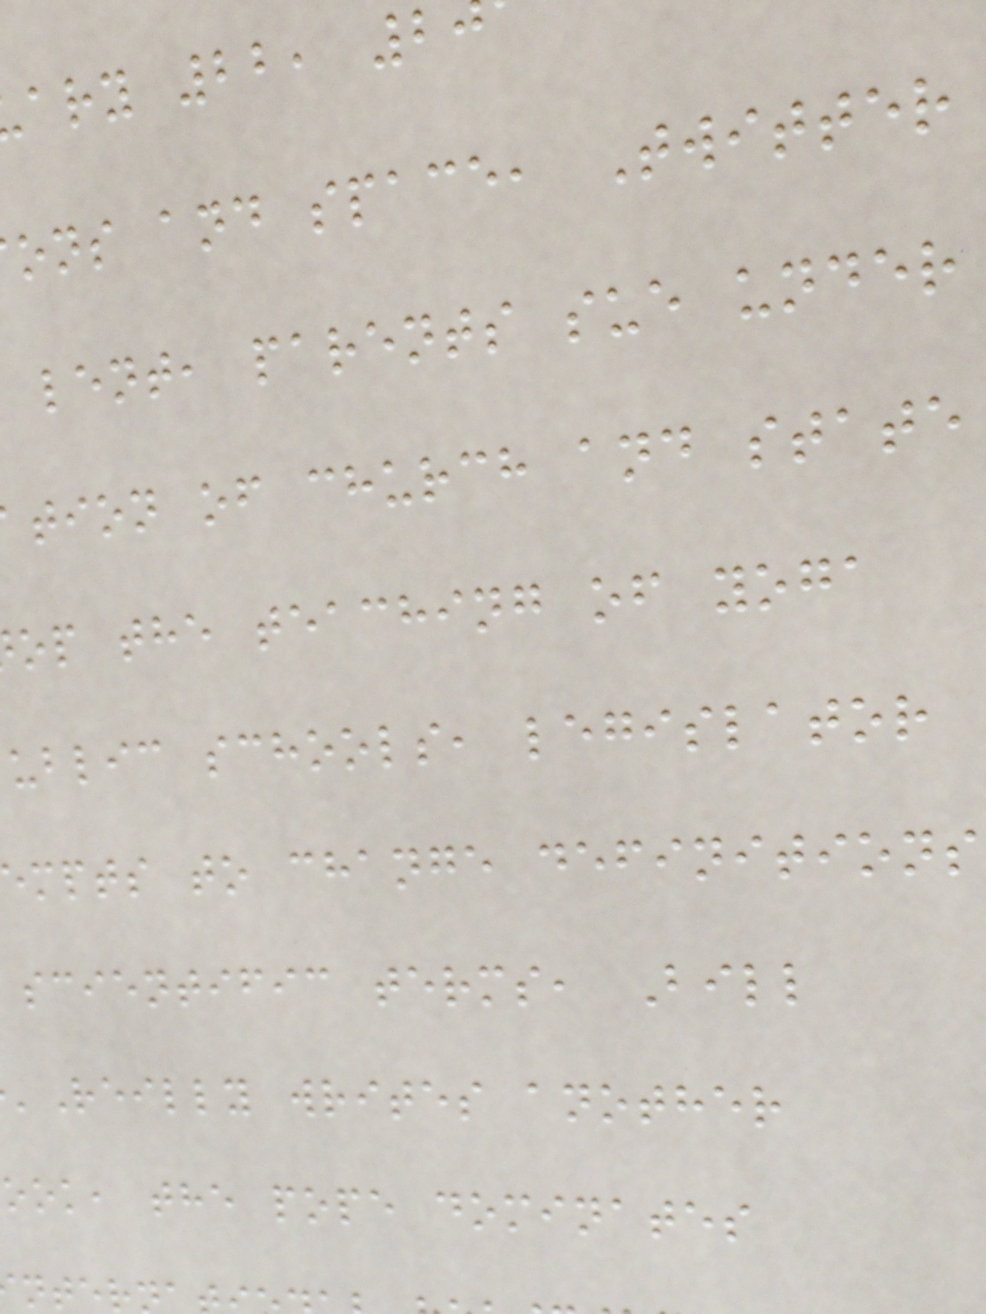ary 22, 2
ons and space, Twitter
lent, parents sue under
tion of church and state
op the teaching of yoga
ublic schools, legislator
mpts to change definitions
scientific terms, Bill
'Reilly writes another
ook, the pope dominates
